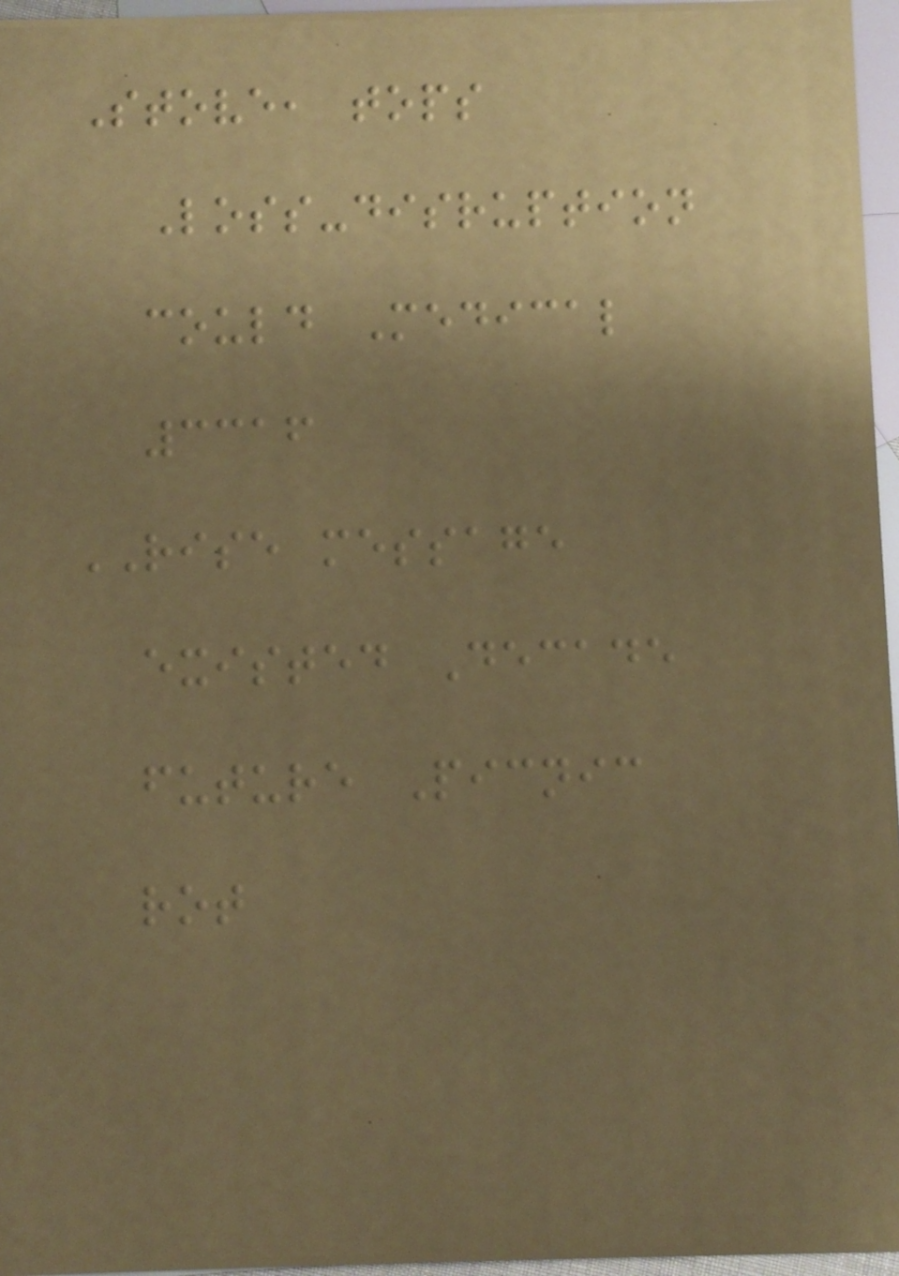Stove, tops
Loss-disruption
could Medical
3316
RISE message
existed Decade
future Picnic
rot
